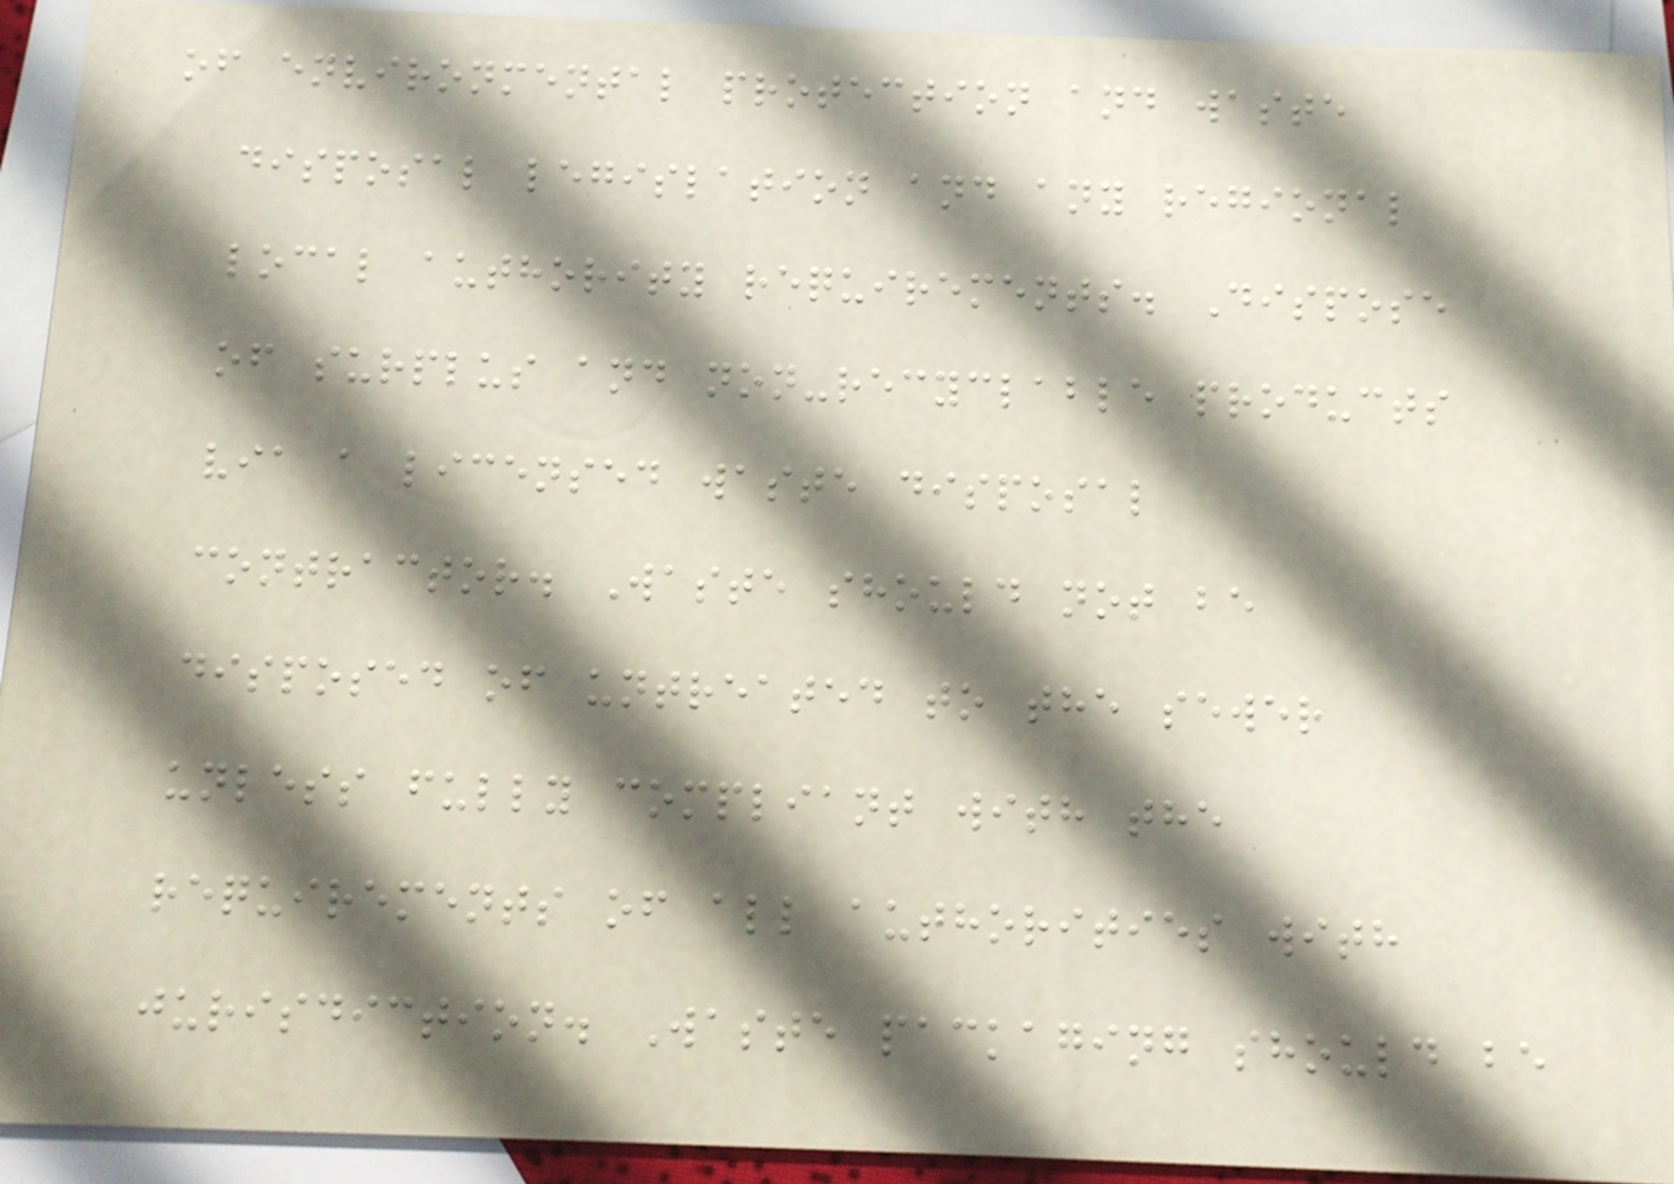of environmental protection and waste
disposal legislation and any regional
local authority requirements. Dispose
of surplus and non-recyclable products
via a licensed waste disposal
contractor. Waste should not be
disposed of untreated to the sewer
unless fully compliant with the
requirements of all authorities with
jurisdiction. Waste packaging should be
